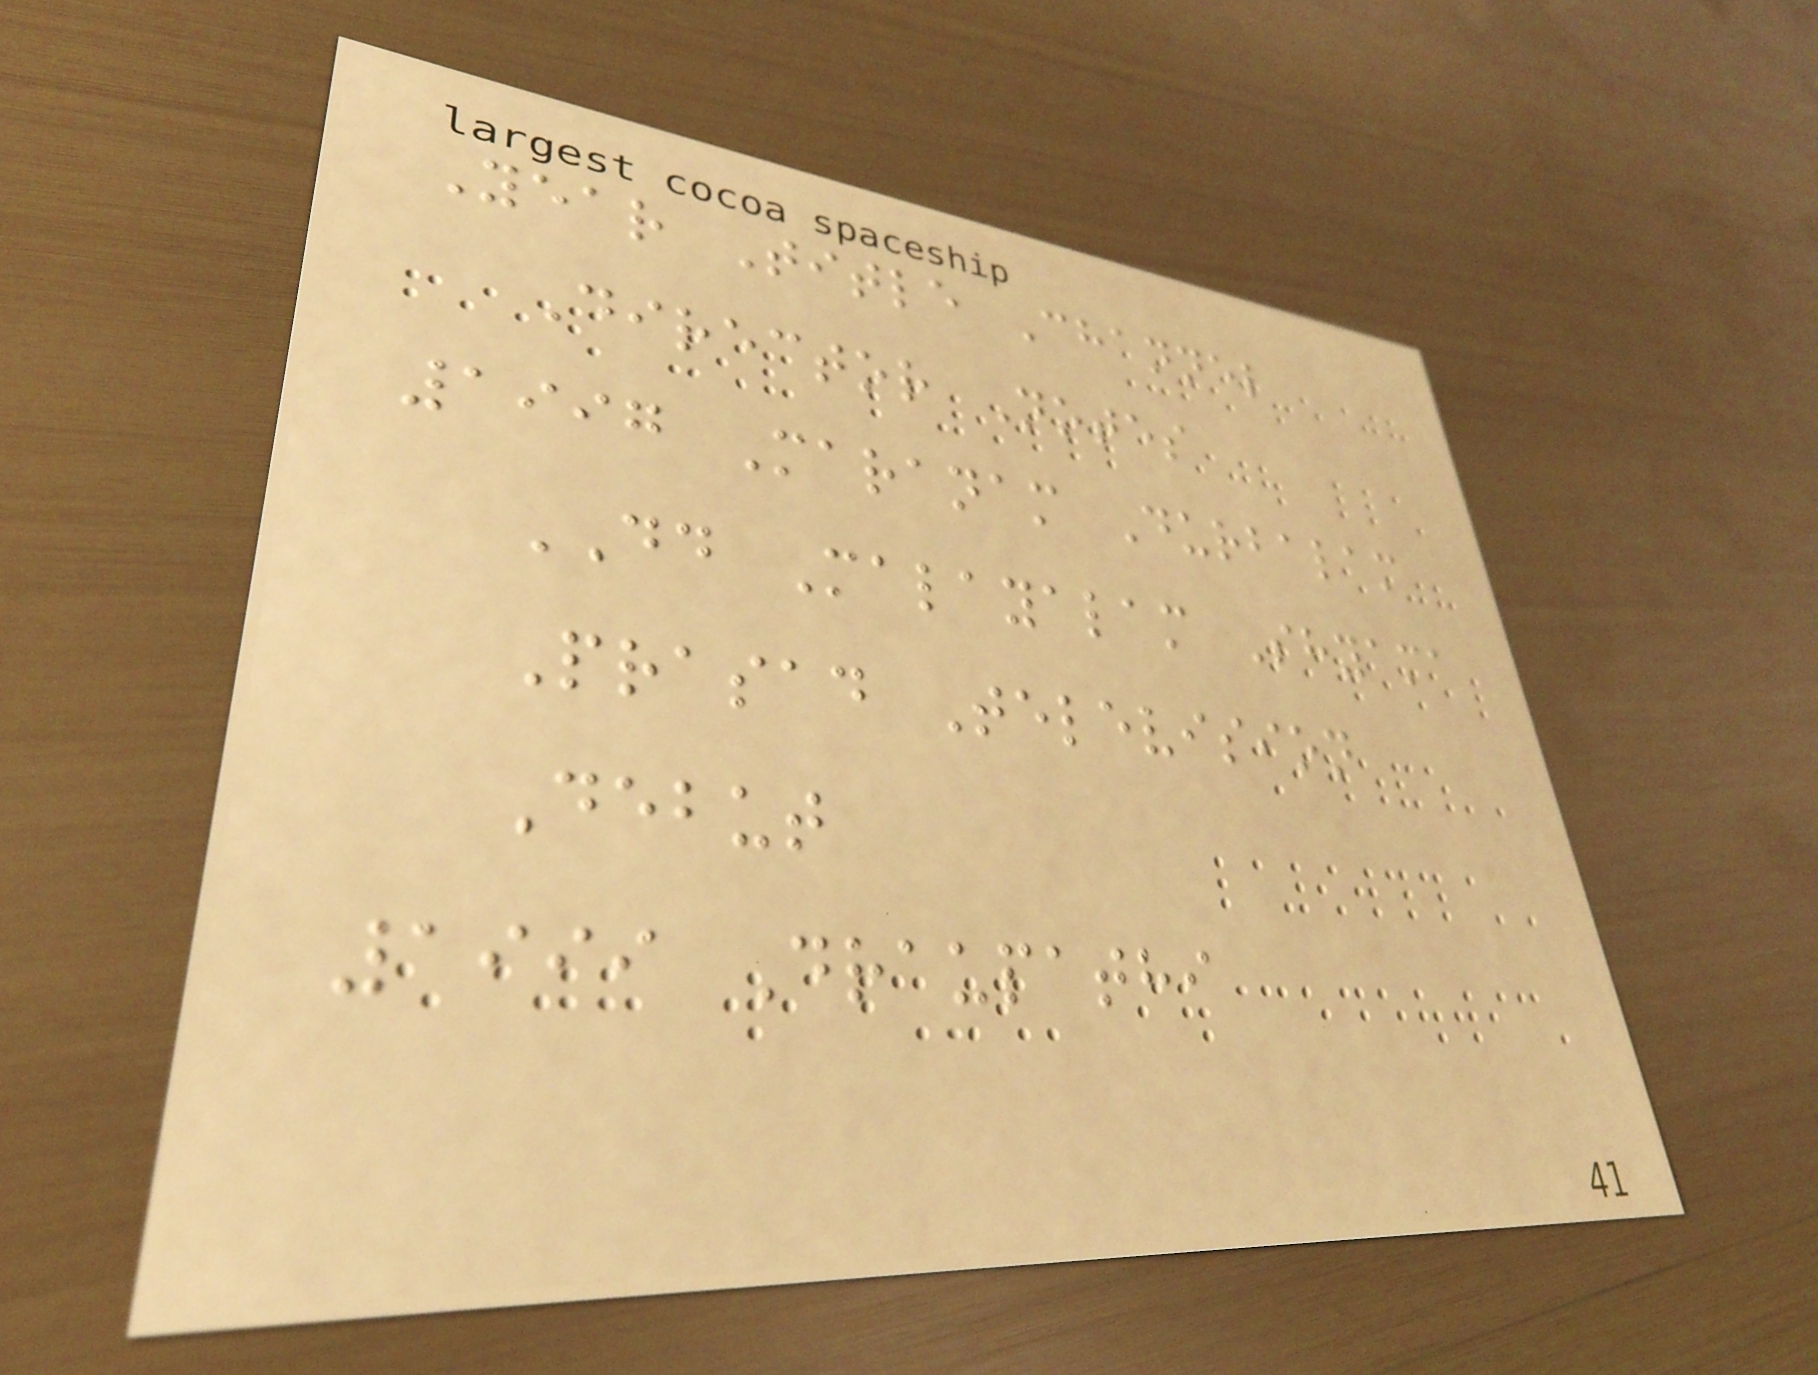Year Title Channel
Director Notes
1997 Maranam Durbalam
DD Malayalam Shyama
Prasad Television
Debut
1999 Draupathi
